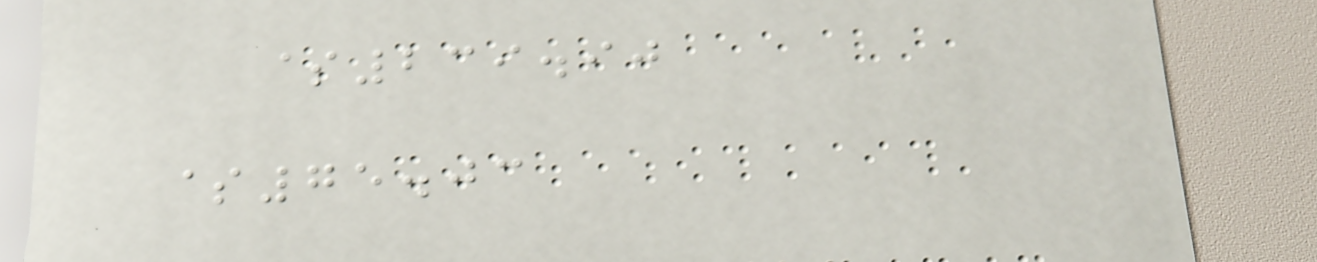$239.90
$75.03
